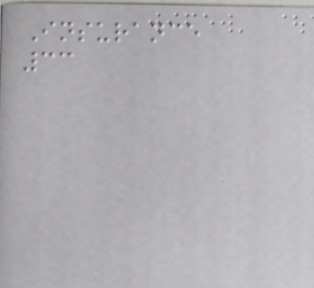Insurance
33
